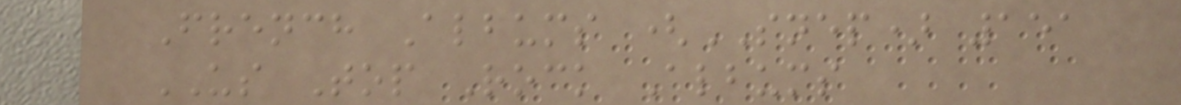French Albums (SNEP) 151
US Top Rock Albums
